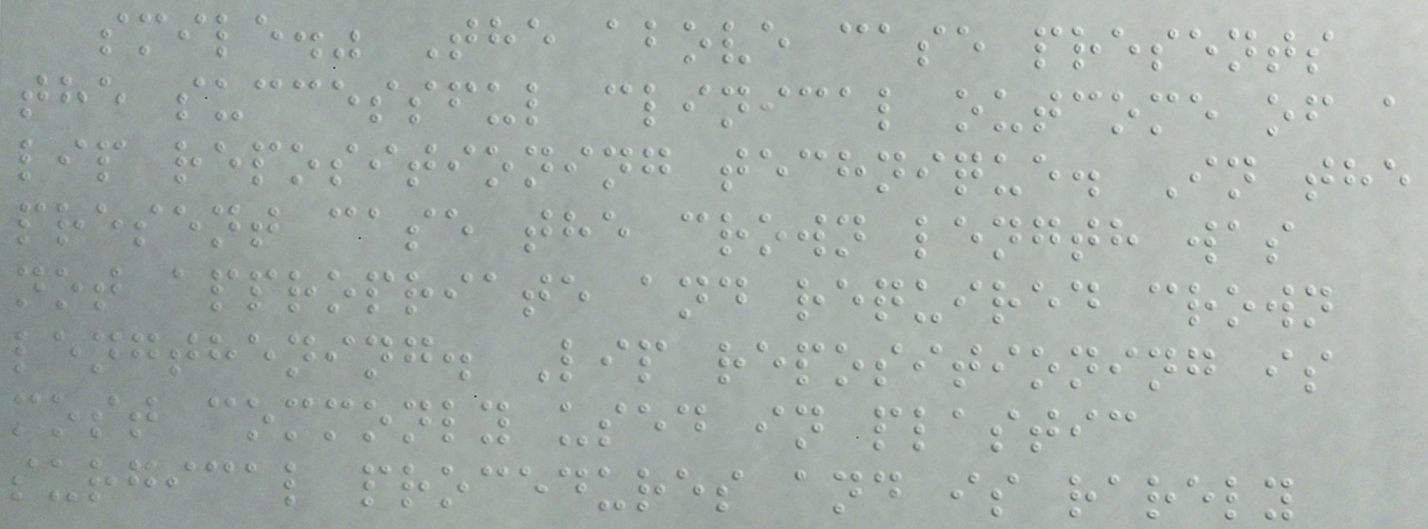smile." The above case presents
the successful clinical outcome of a
lip repositioning technique. In the
present case the crown length was
not appropriate and required crown
lengthening. Lip repositioning is
most commonly used in plastic
surgical procedures and is rarely
